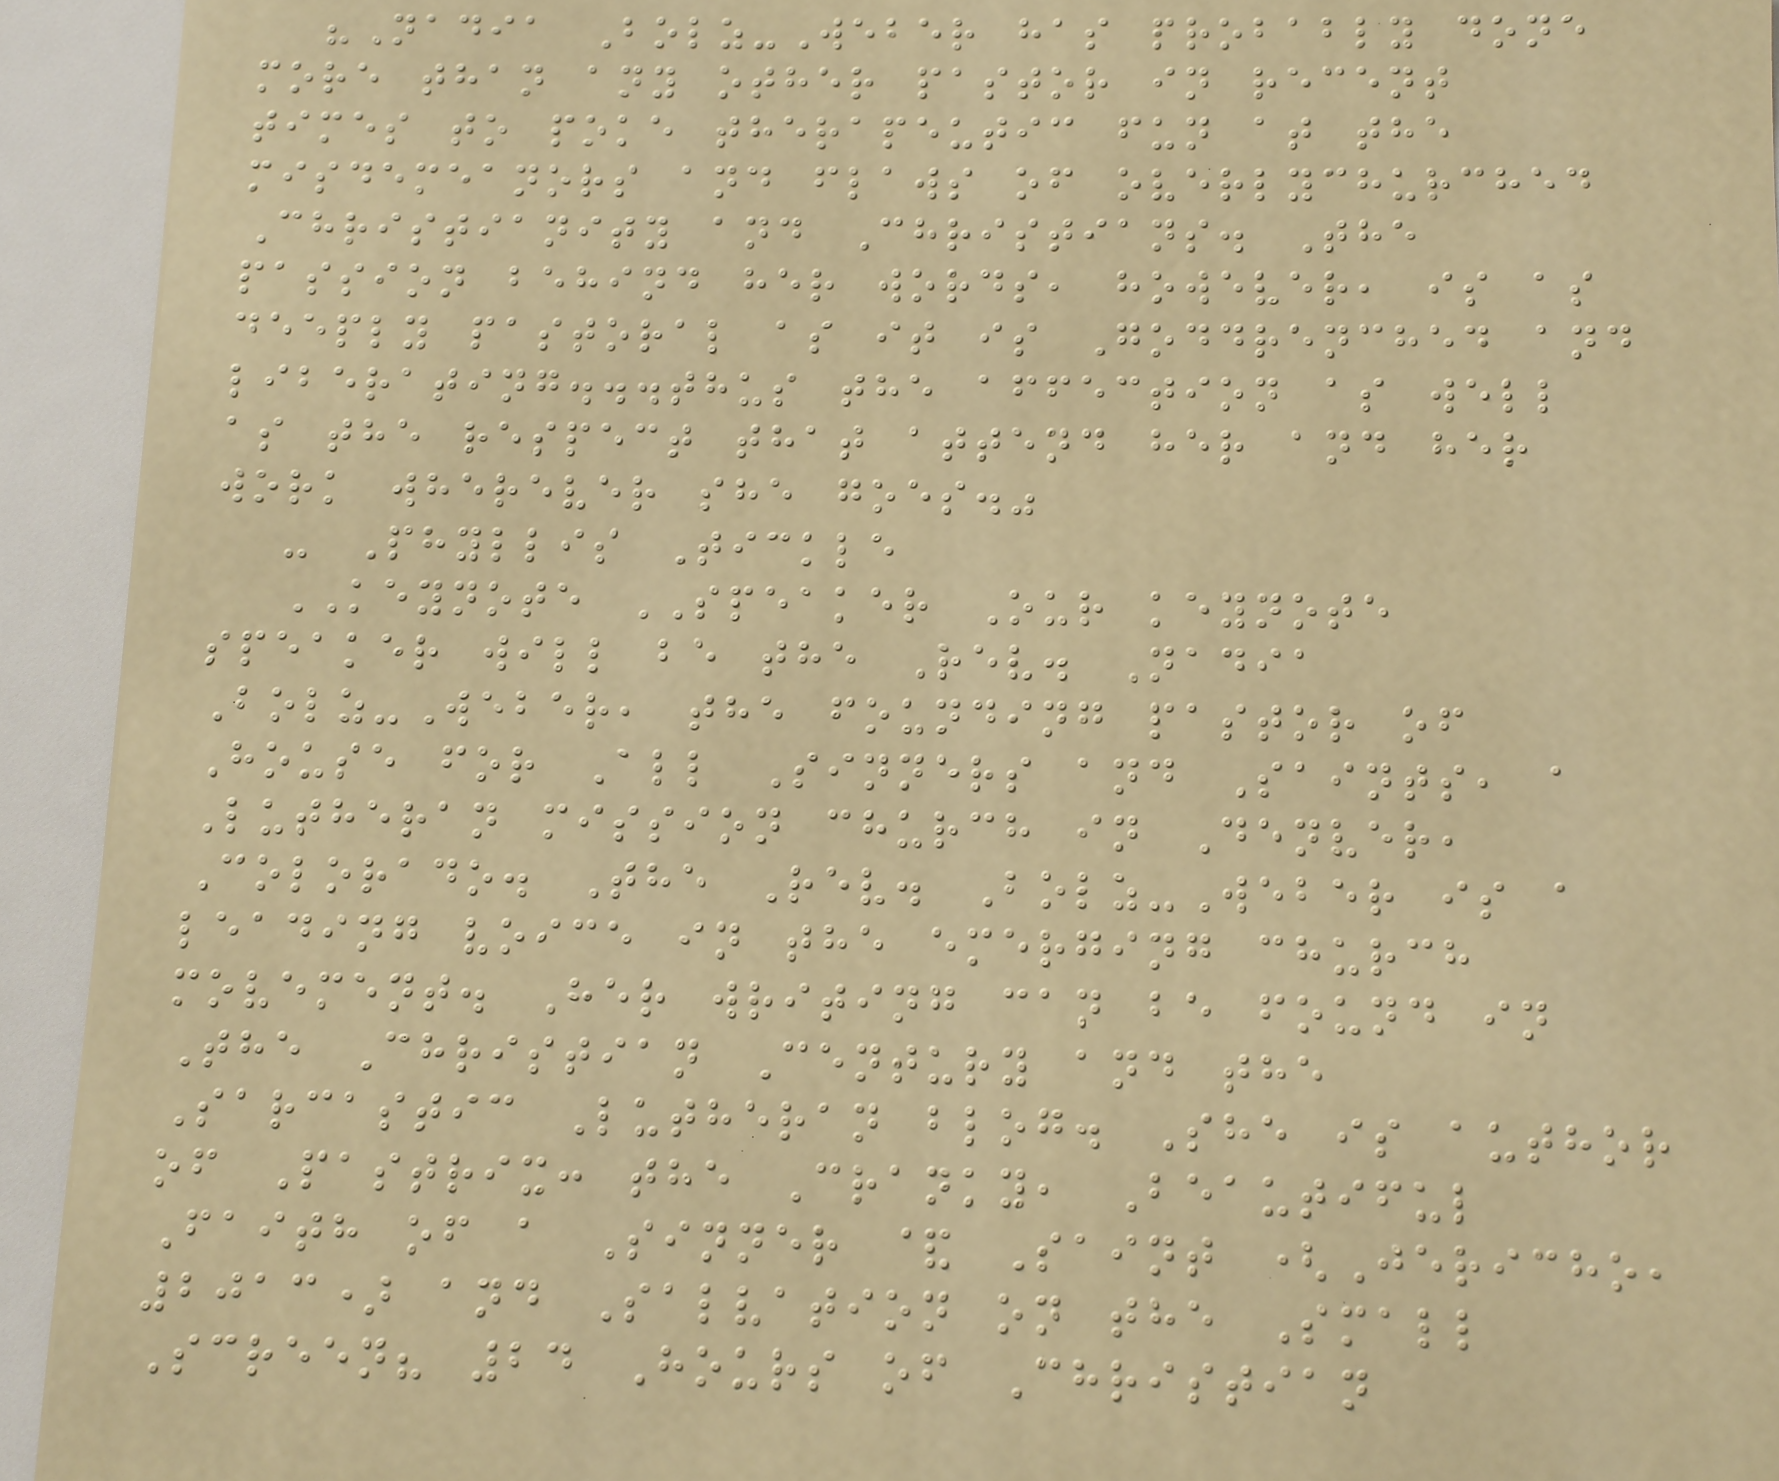"Nadia Bolz-Weber has probably done
more than any other pastor in recent
times to poke therapeutic fun at the
misdemeanors and flaws of overlychurched
Christianity and Christians. The
passion behind her words, however, is as
deeply pastoral as it is Goddrenched and
liberating...thus the affection as well
as the respect that attend her and her
work wherever she goes."
- Phyllis Tickle
KEYNOTE SPEAKER Our keynote
speaker will be the Rev. Nadia
Bolz-Weber, the founding pastor of
House for All Sinners and Saints, a
Lutheran mission church in Denver,
Colorado. The Rev. Bolz-Weber is a
leading voice in the emerging church
movement. Her writing can be found in
The Christian Century and the
Sarcastic Lutheran blog. She is author
of Pastrix: the Cranky, Beautiful
Faith of a Sinner & Saint (Jericho,
2013) and Salvation on the Small
Screen? 24 Hours of Christian
